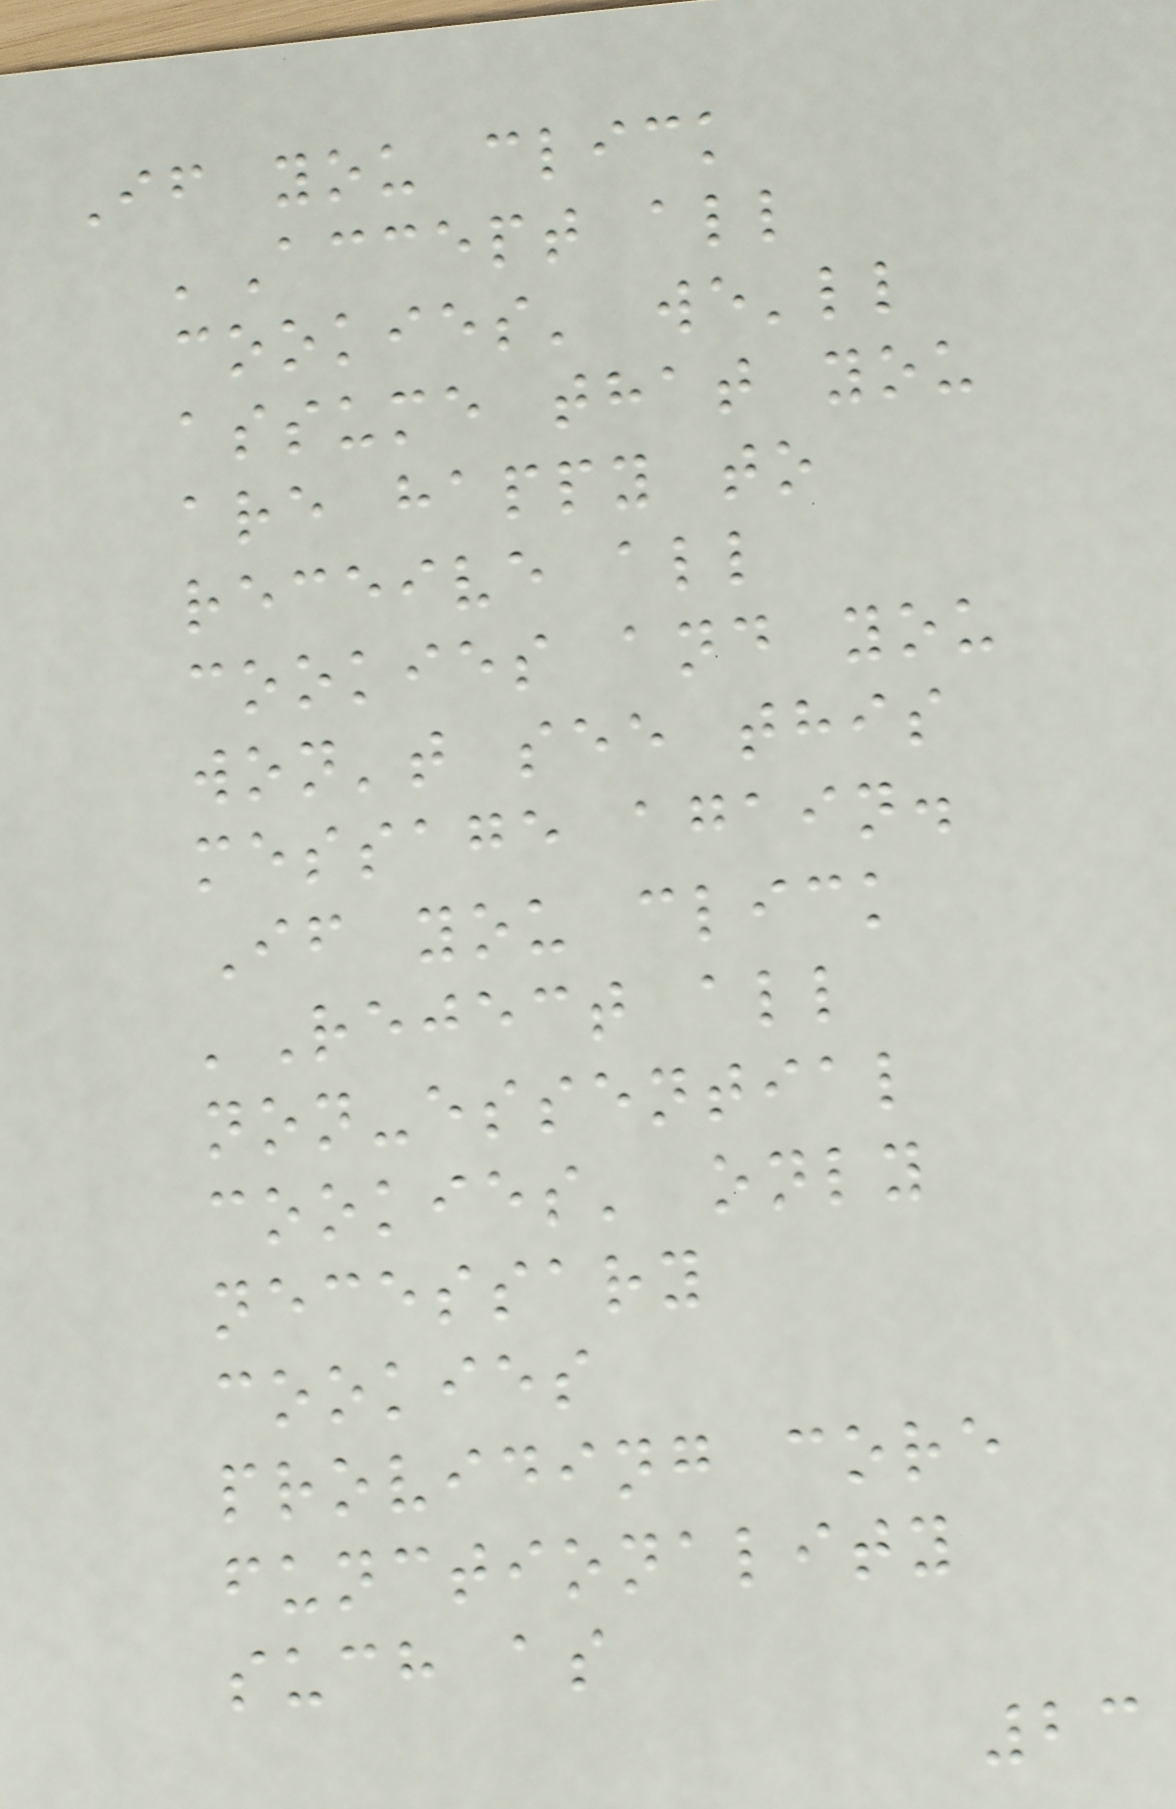If you click
'Accept all
cookies' we'll
assume that you
are happy to
receive all
cookies and you
won't see this
message again.
If you click
'Reject all
non-essential
cookies' only
necessary
cookies
providing core
functionality
such as
23
